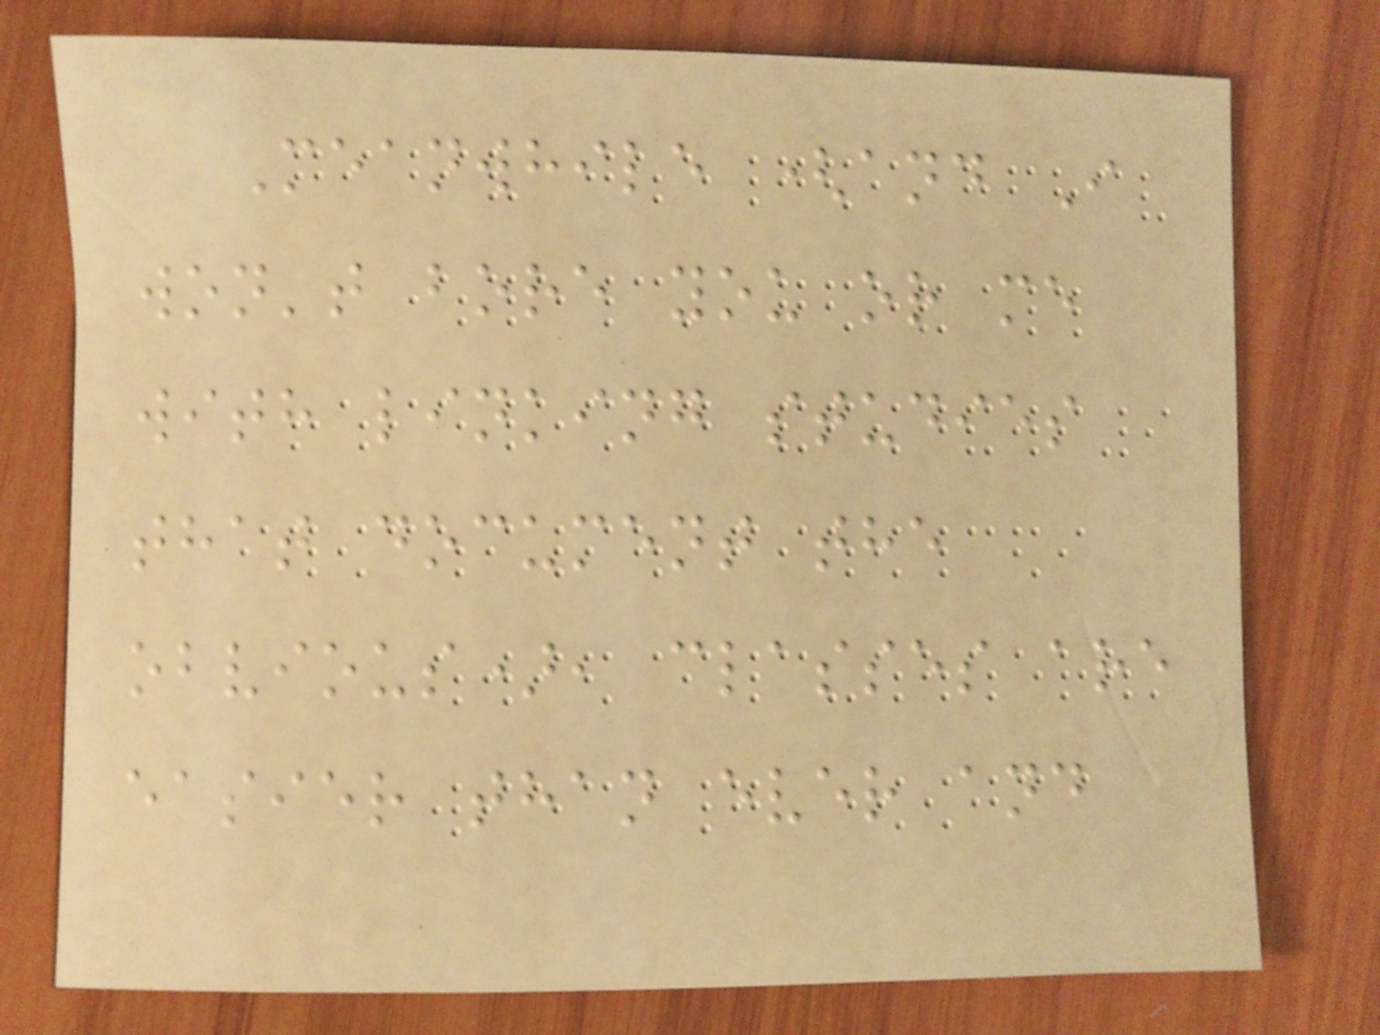Meanwhile (and I
won't bore you or me
with linking studies
that document the
obvious), classes are
easier than ever and
